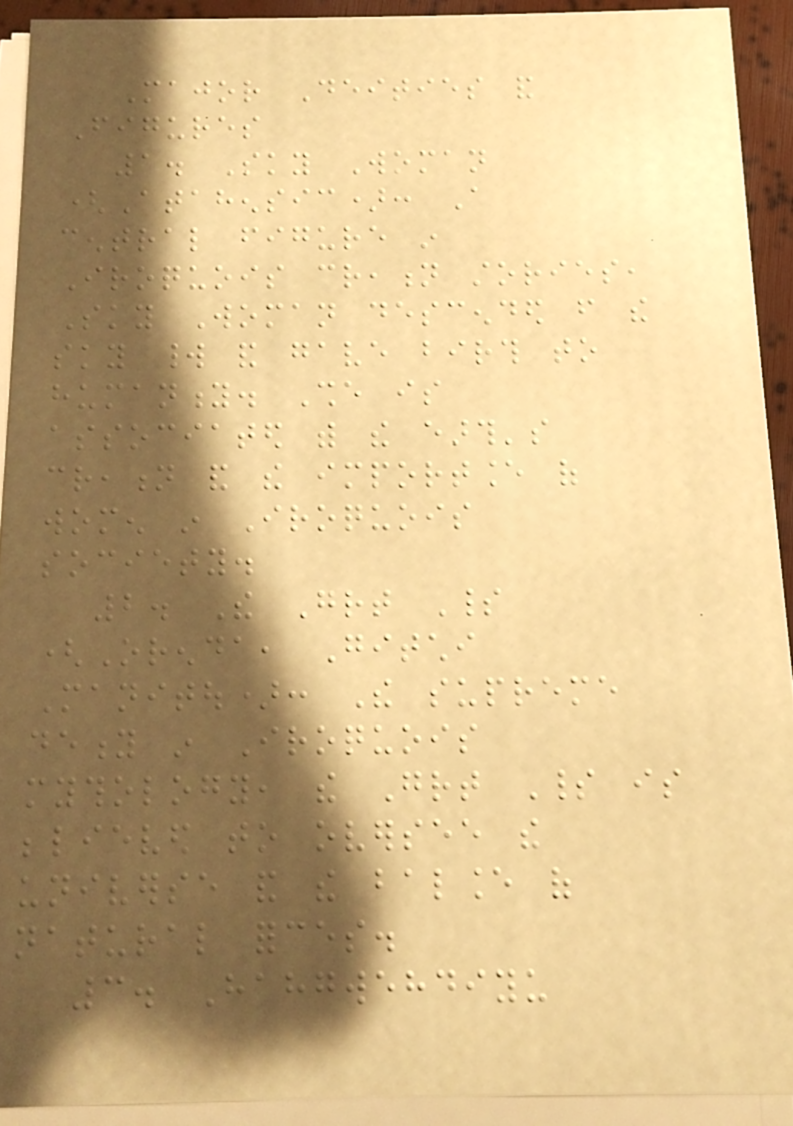Major Deities and
Figures
1. Sky Woman
(Atahensic): A
central figure in
Iroquois creation stories,
Sky Woman descended from the
sky world and gave birth to
humanity. She is
associated with the earth's
creation and the importance of
women in Iroquois
society.
2. The Great Spirit
(Orenda, Gitchi
Manitou): The supreme
deity in Iroquois
mythology, the Great Spirit is
believed to oversee the
universe and the balance of
natural forces.
3. Hahgwehdiyu
